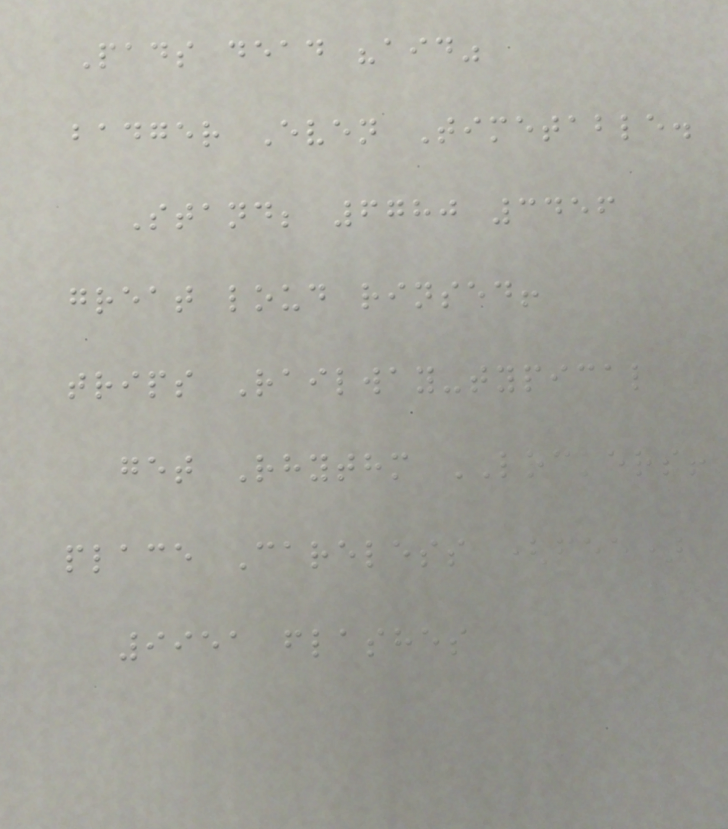Pads dead "aid"
badger Even Timetable.
Stand; 6780 3456
great loud rinsed!
trips Railway-typical
get Rhythm LOCKERS!
place Careless (fee)
9951 flashes
